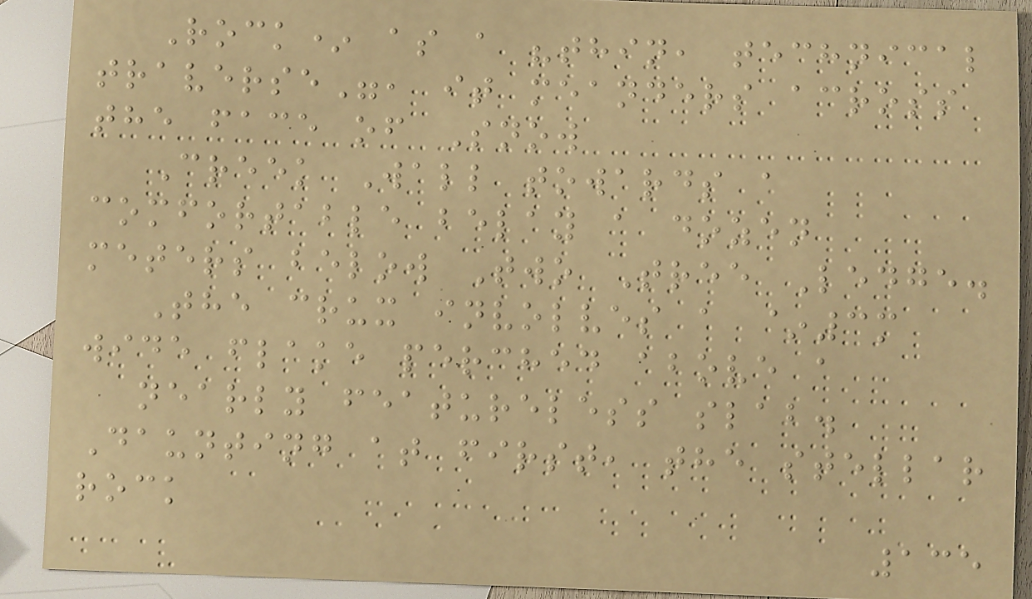Rock* as a "thin, technical
traverse", it meanders across
the face of Snow
Creek Wall towards a
comfortable belay a dozen
meters below Two Tree Ledge.
The crux involves a ~3m
wide flake perched above a
nearly featureless slab.
Daunting at first, the stellar
rock
135
